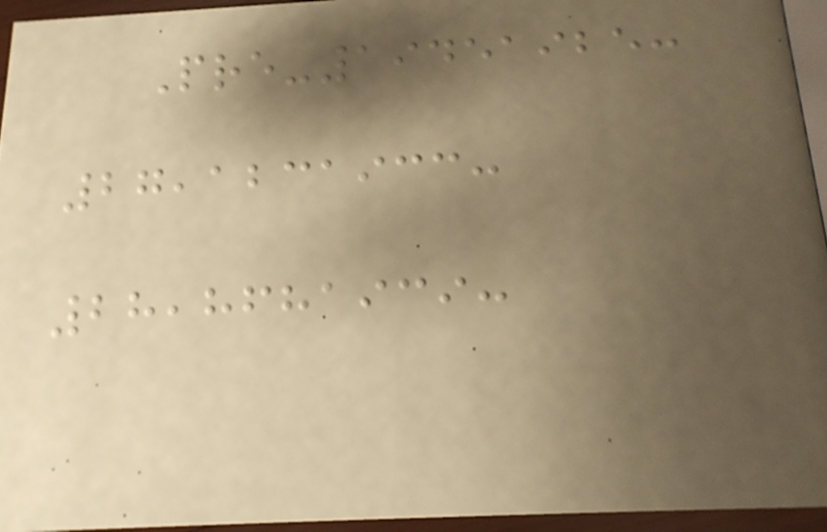Pre-19451925:
27,1231933:
28,8681939:
